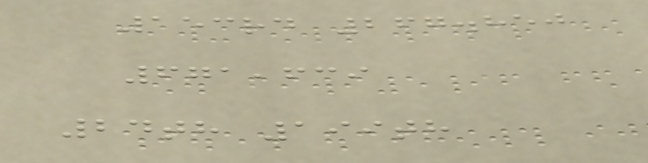153rd 267.850
671,639
24th 199th
